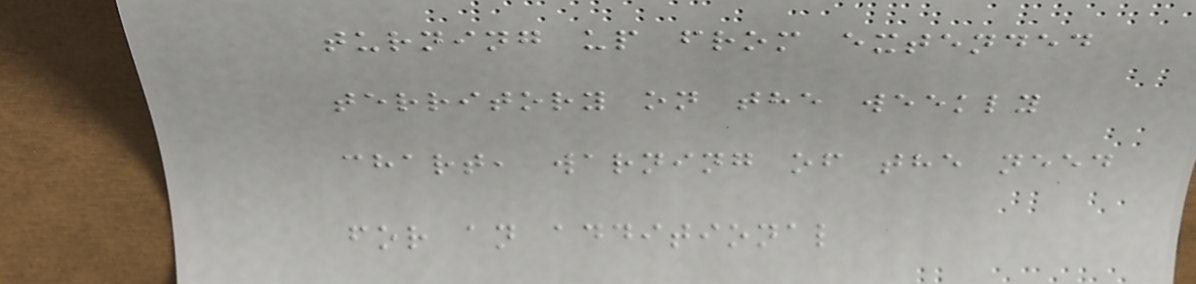turning up from extended
territory on the weekly
chart, warning of the need
for an additional
